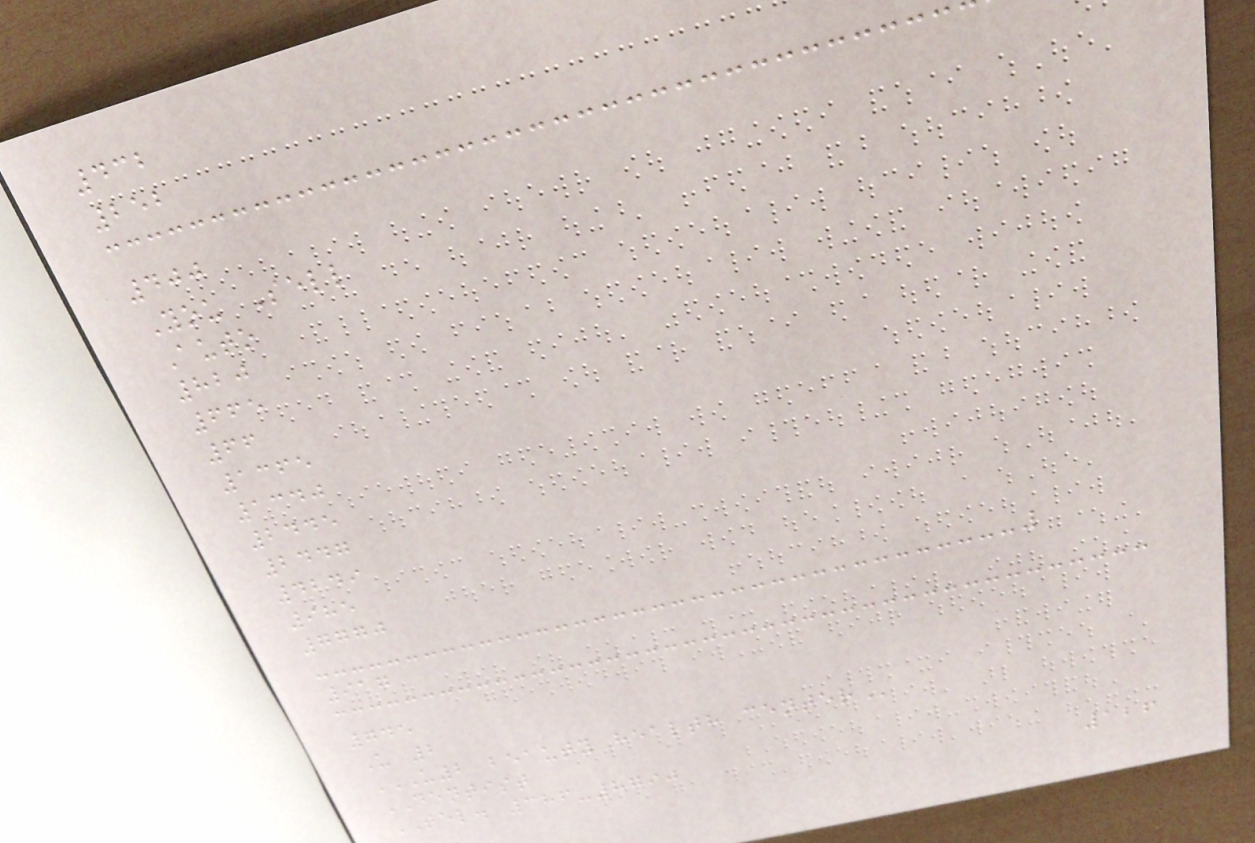432
252
400
You Sell
Auto
820
665
66
1365
1340
2445
2447
4249
985
7770
917
745
U 2
U2 BEAUTY HEALTH CENTER
DENTIST
TEL. 386-8790
126
